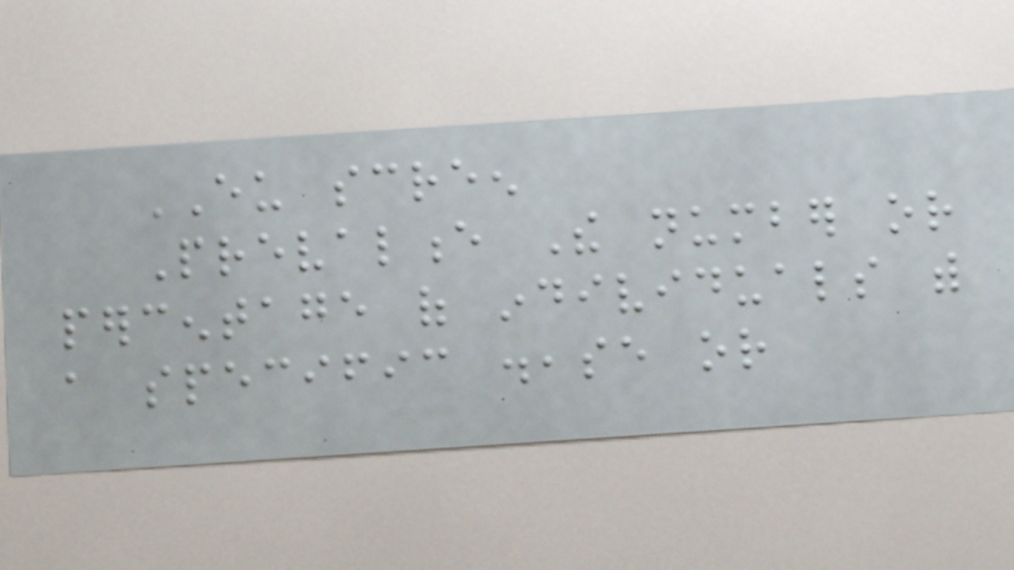EU screen
Prevalence The number or
percentage of individuals with
a specific disease or
